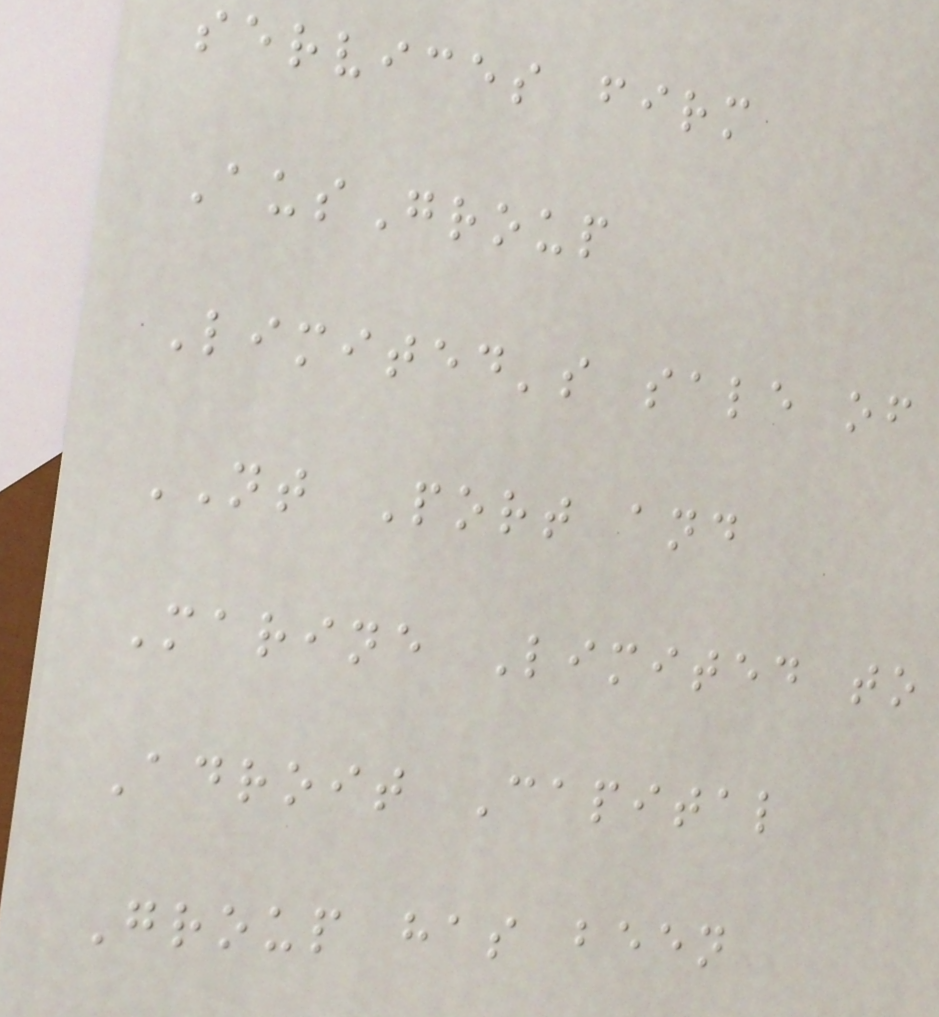services firm
AusGroup
Limited's sale of
NT Port and
Marine Limited to
Adroit Capital
Group has been
